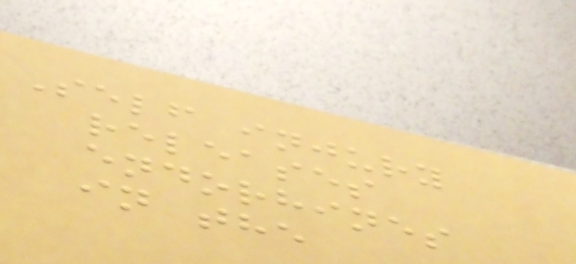Self injury
releases
endorhines
in the
